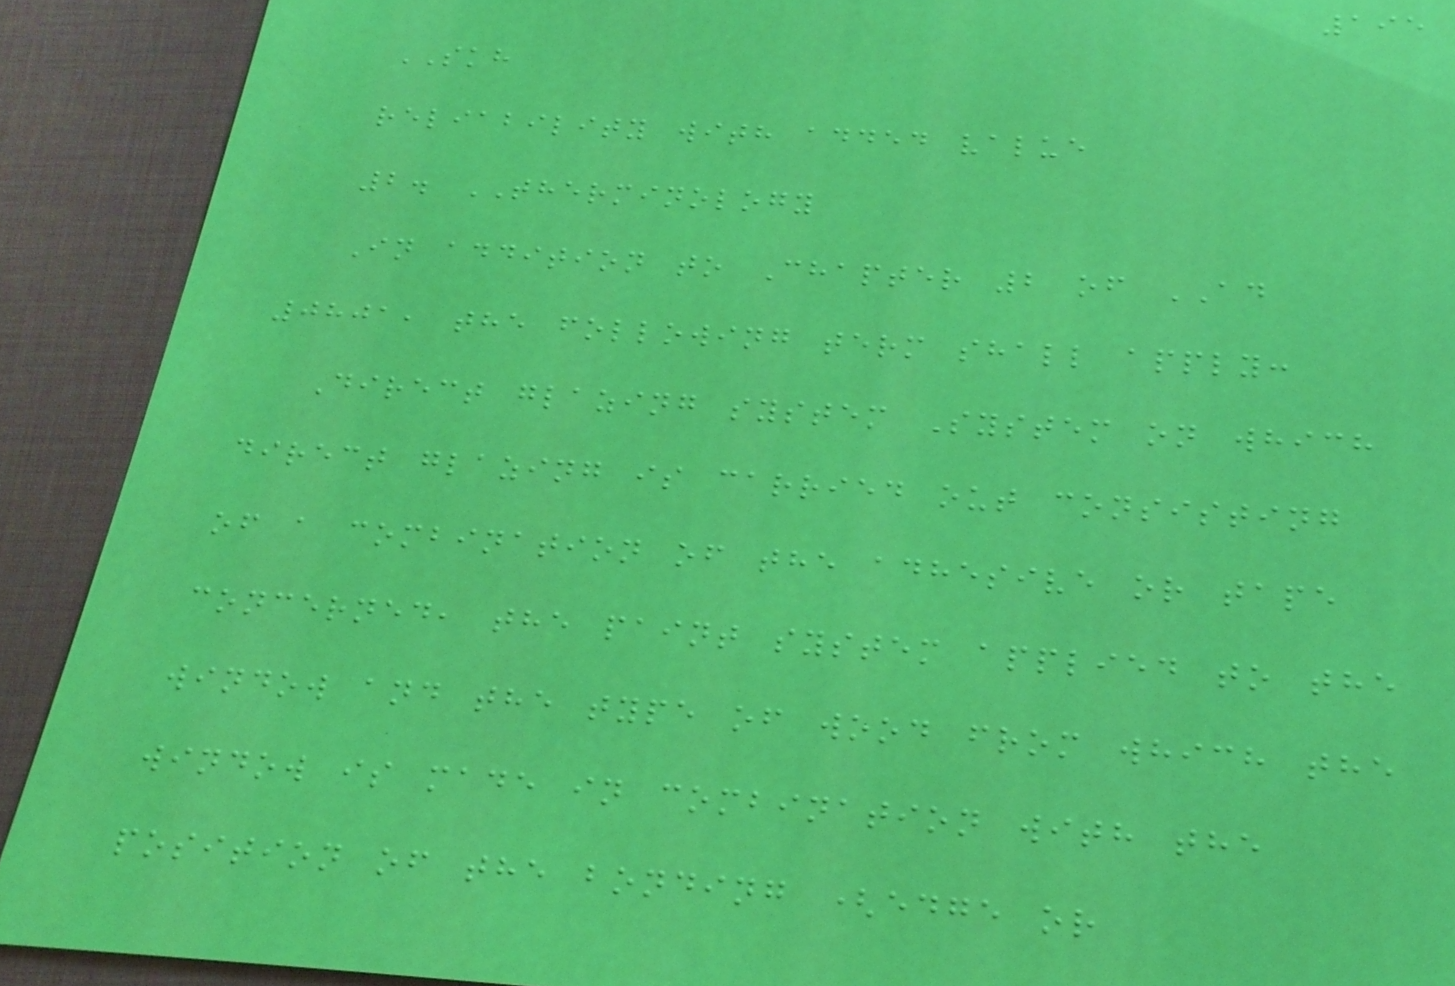195
SKH
reliability with added value
2. THERMINOLOGY
In addition to Chapter 2 of AD
0801, the following term shall apply:
Direct glazing system System on which
direct glazing is carried out consisting
of a combination of the adhesive or tape
concerned, the paint system applied to the
window and the type of wood from which the
window is made in combination with the
position of the bonding (edge or
